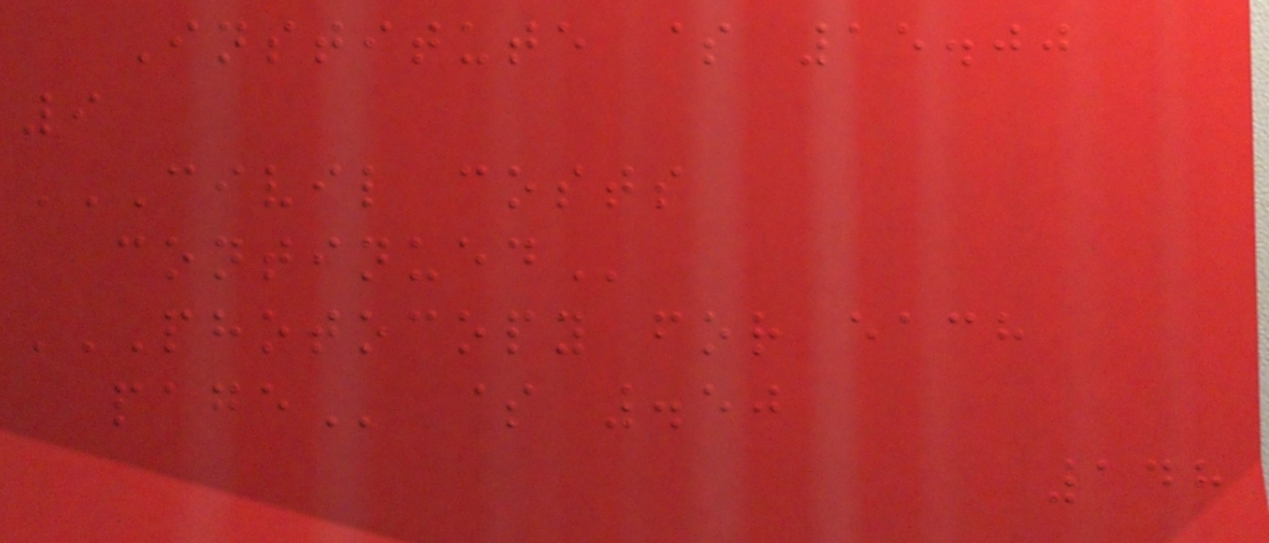Institute $ 15.00
9
CIVIL COSTS
CONTINUED
PHOTOCOPY FOR EACH
PAGE $ .50
148
